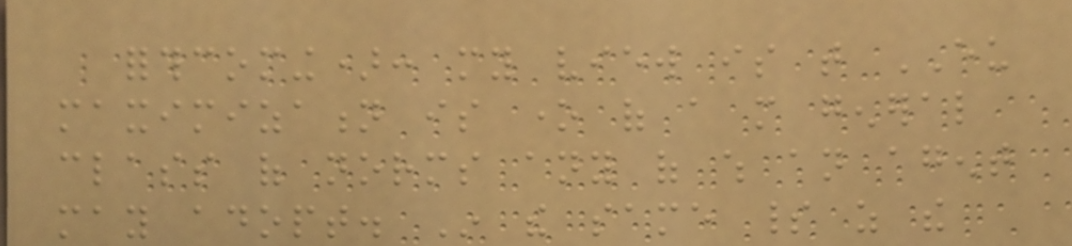forthcoming): my view is that EU
maximization is one of a more general
class of norms any of which an agent
may adopt. In the same spirit as the
